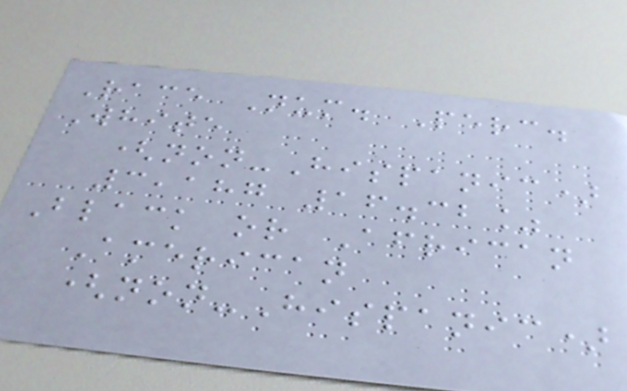Race Num. Perc.
White
(non-Hispanic)
3,187 16.32%
Black or African
American
(non-Hispanic)
